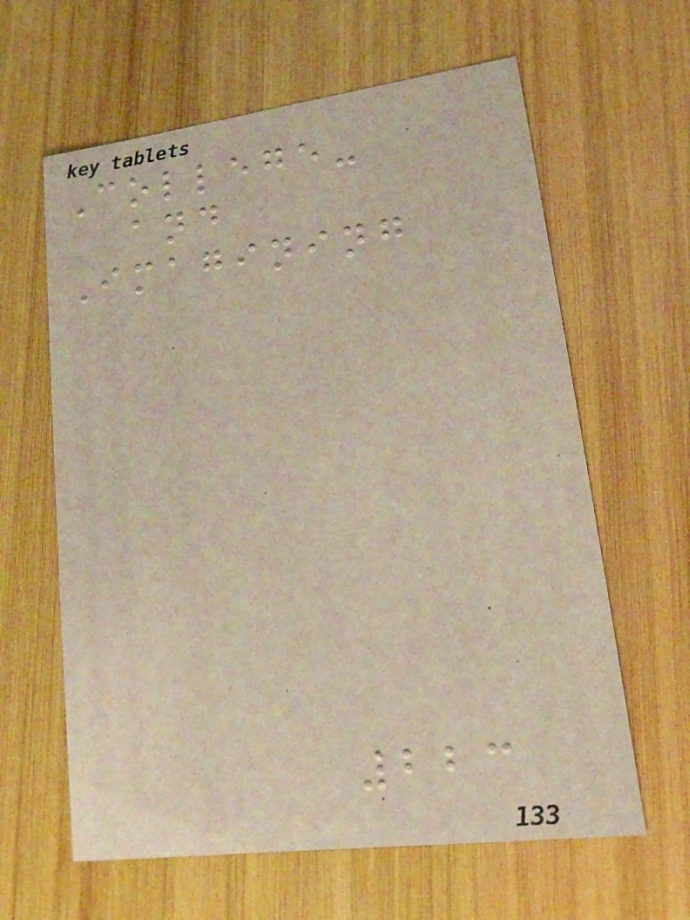College-
and
Imagining
223
